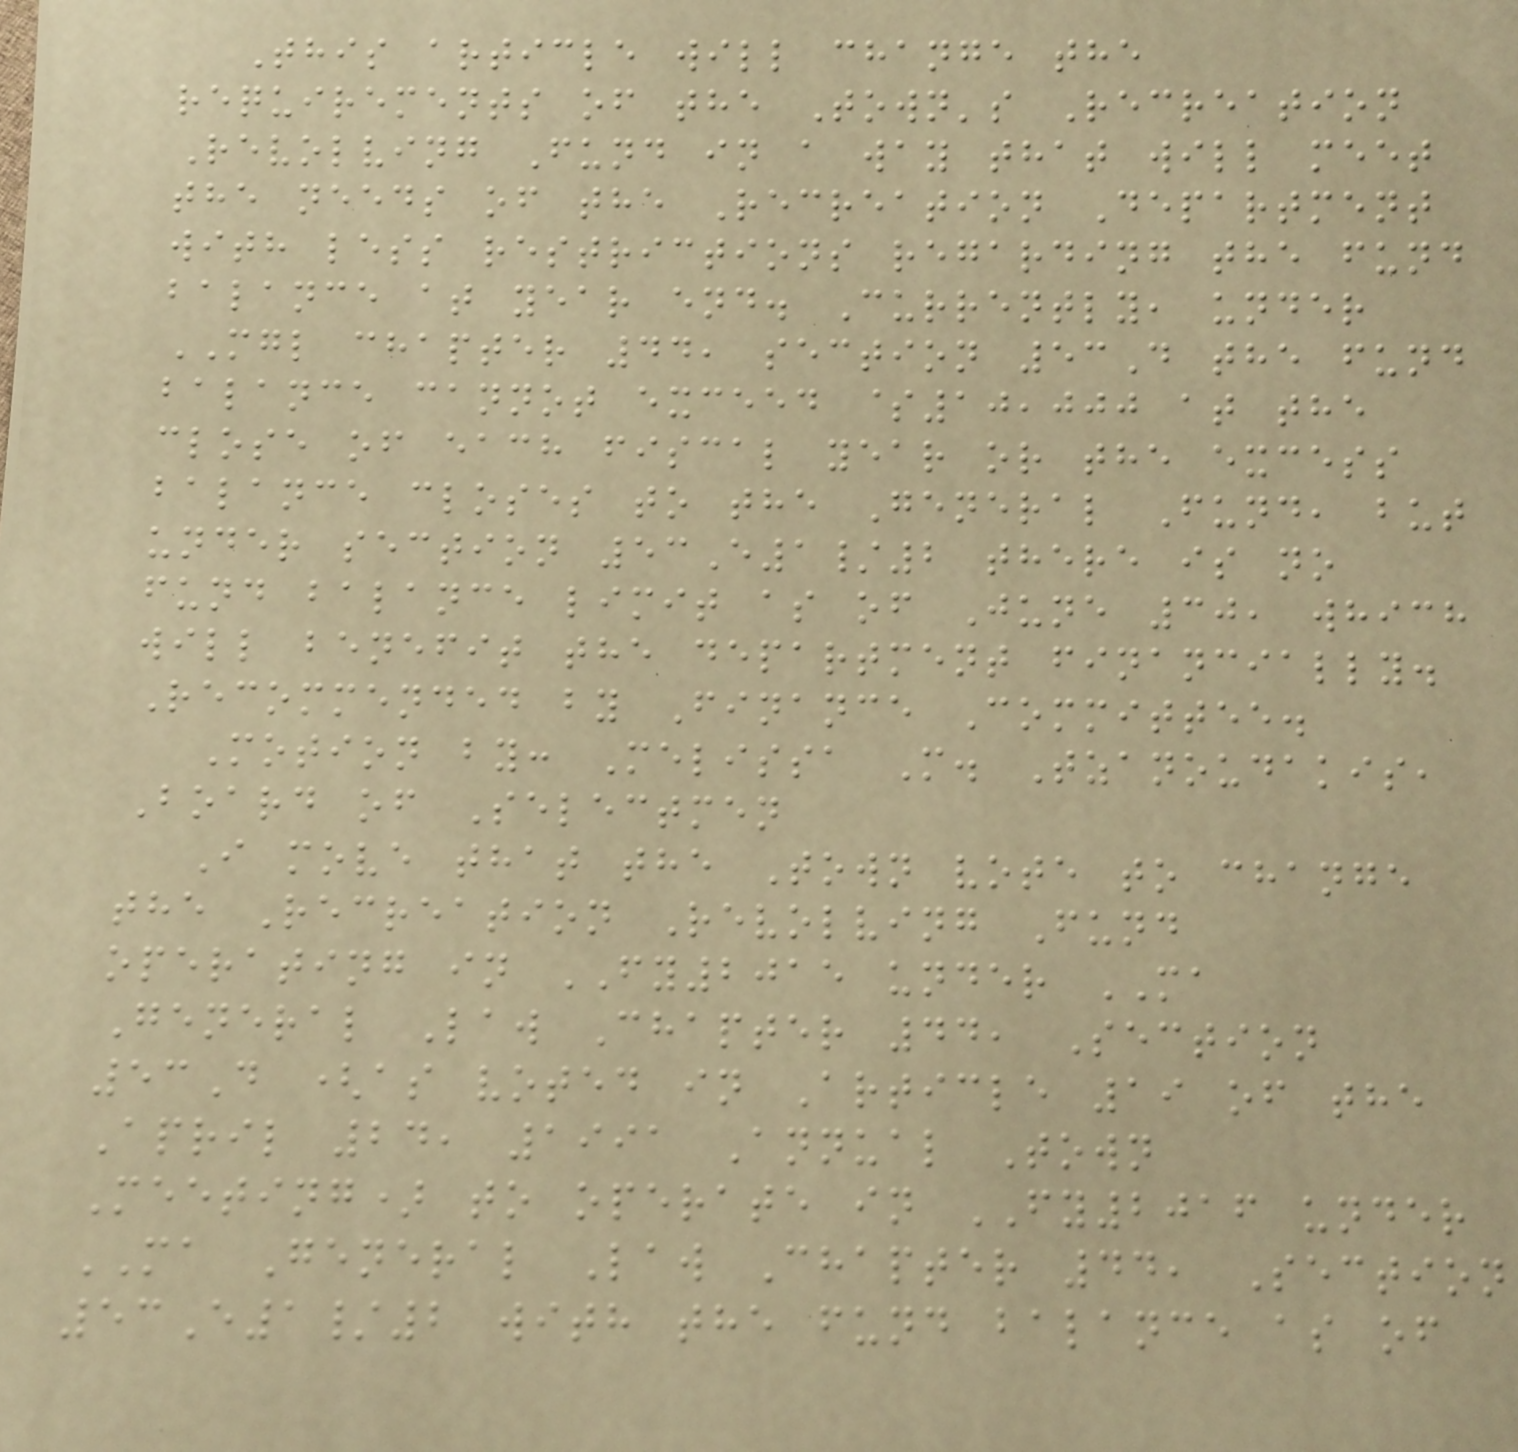This article will change the
requirements of the Town's Recreation
Revolving Fund in a way that will meet
the needs of the Recreation Department
with less restrictions regarding the fund
balance at year end. Currently, under
MGL chapter 44, section 53D the fund
balance cannot exceed $10,000 at the
close of each fiscal year or the excess
balance closes to the General Fund, but
under section 53E1/2 there is no
fund balance limit as of June 30, which
will benefit the department financially.
Recommended by Finance Committee.
Motion by: Melissa M. Tzanoudakis,
Board of Selectmen
I move that the Town vote to change
the Recreation Revolving Fund
operating in FY2015 under MA
General Law Chapter 44, Section
53D (as voted in Article 19 of the
April 24, 1991 Annual Town
Meeting) to operate in FY2016 under
MA General Law Chapter 44, Section
53E1/2 with the fund balance as of
